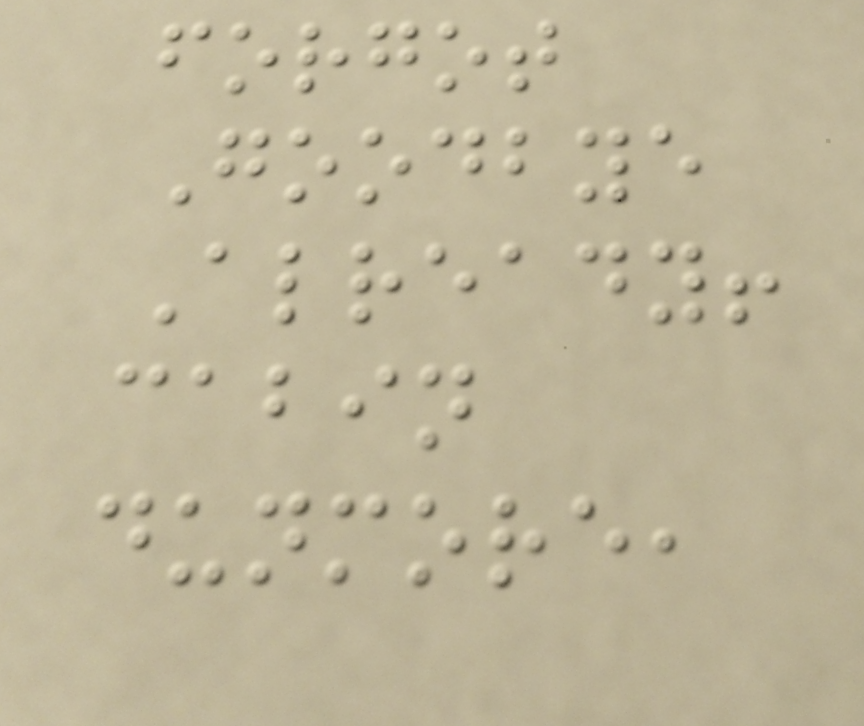forgot
Goodbye
Already!
cabin
dunmore,
